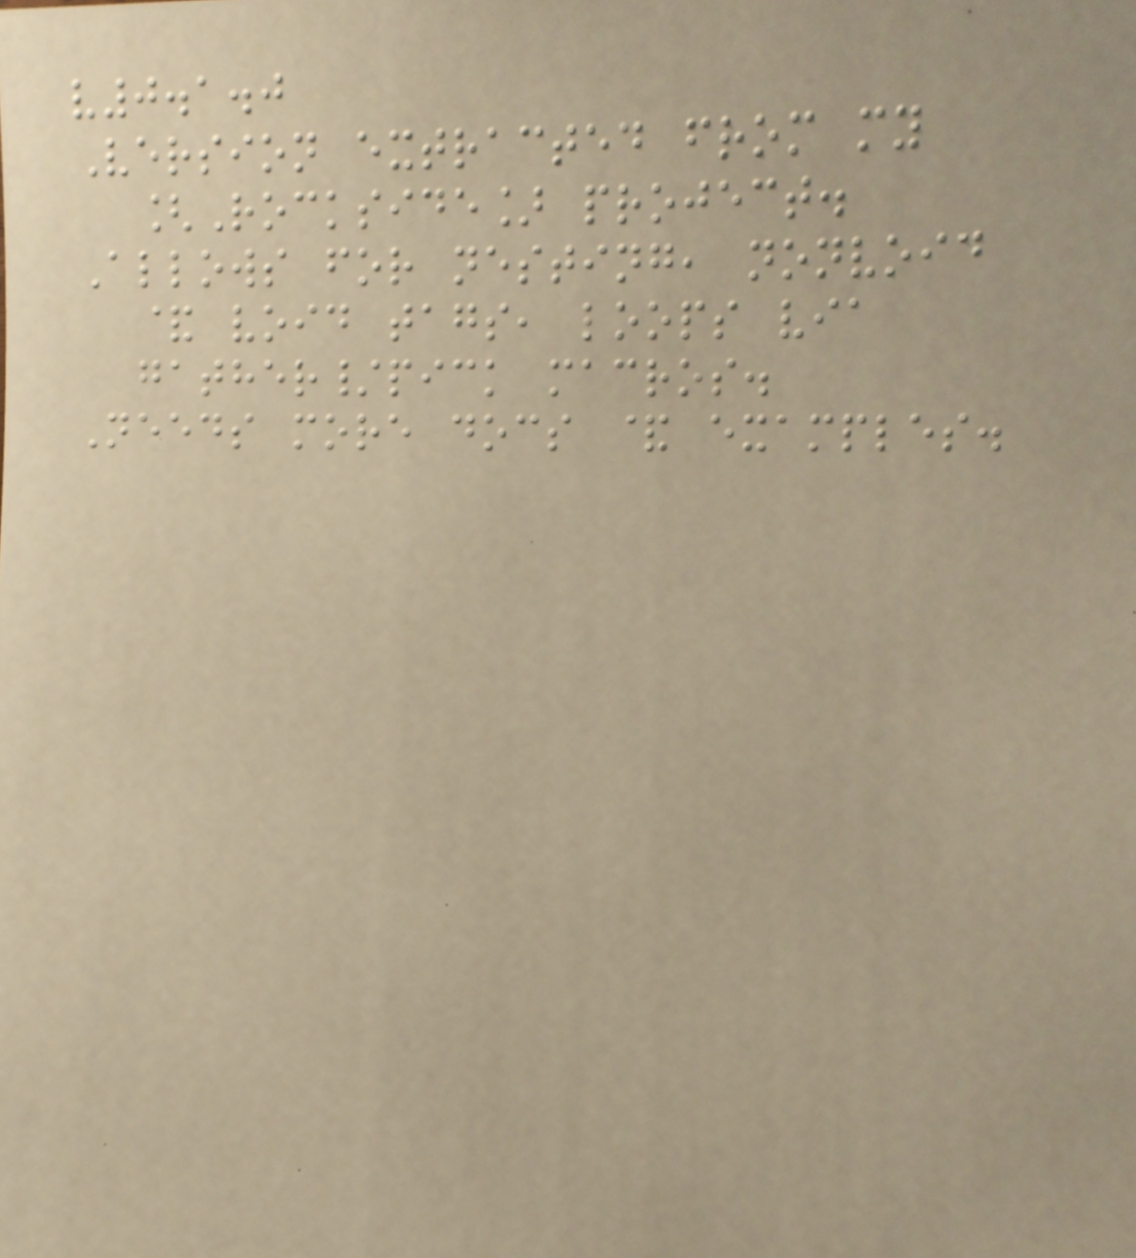v0.1.0
Version extracted from my
[Rockside] project.
Allows for nesting, nonvoid
& void tags, loops via
gather/pick macros.
Needs more docs & examples.
